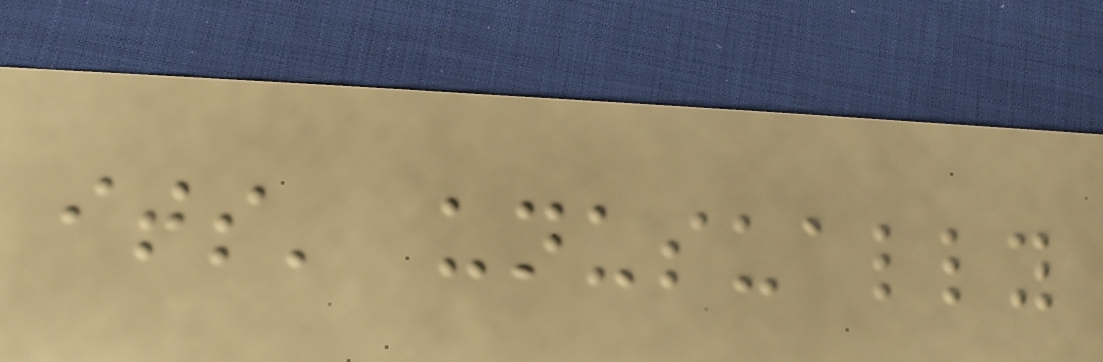its' unusually
